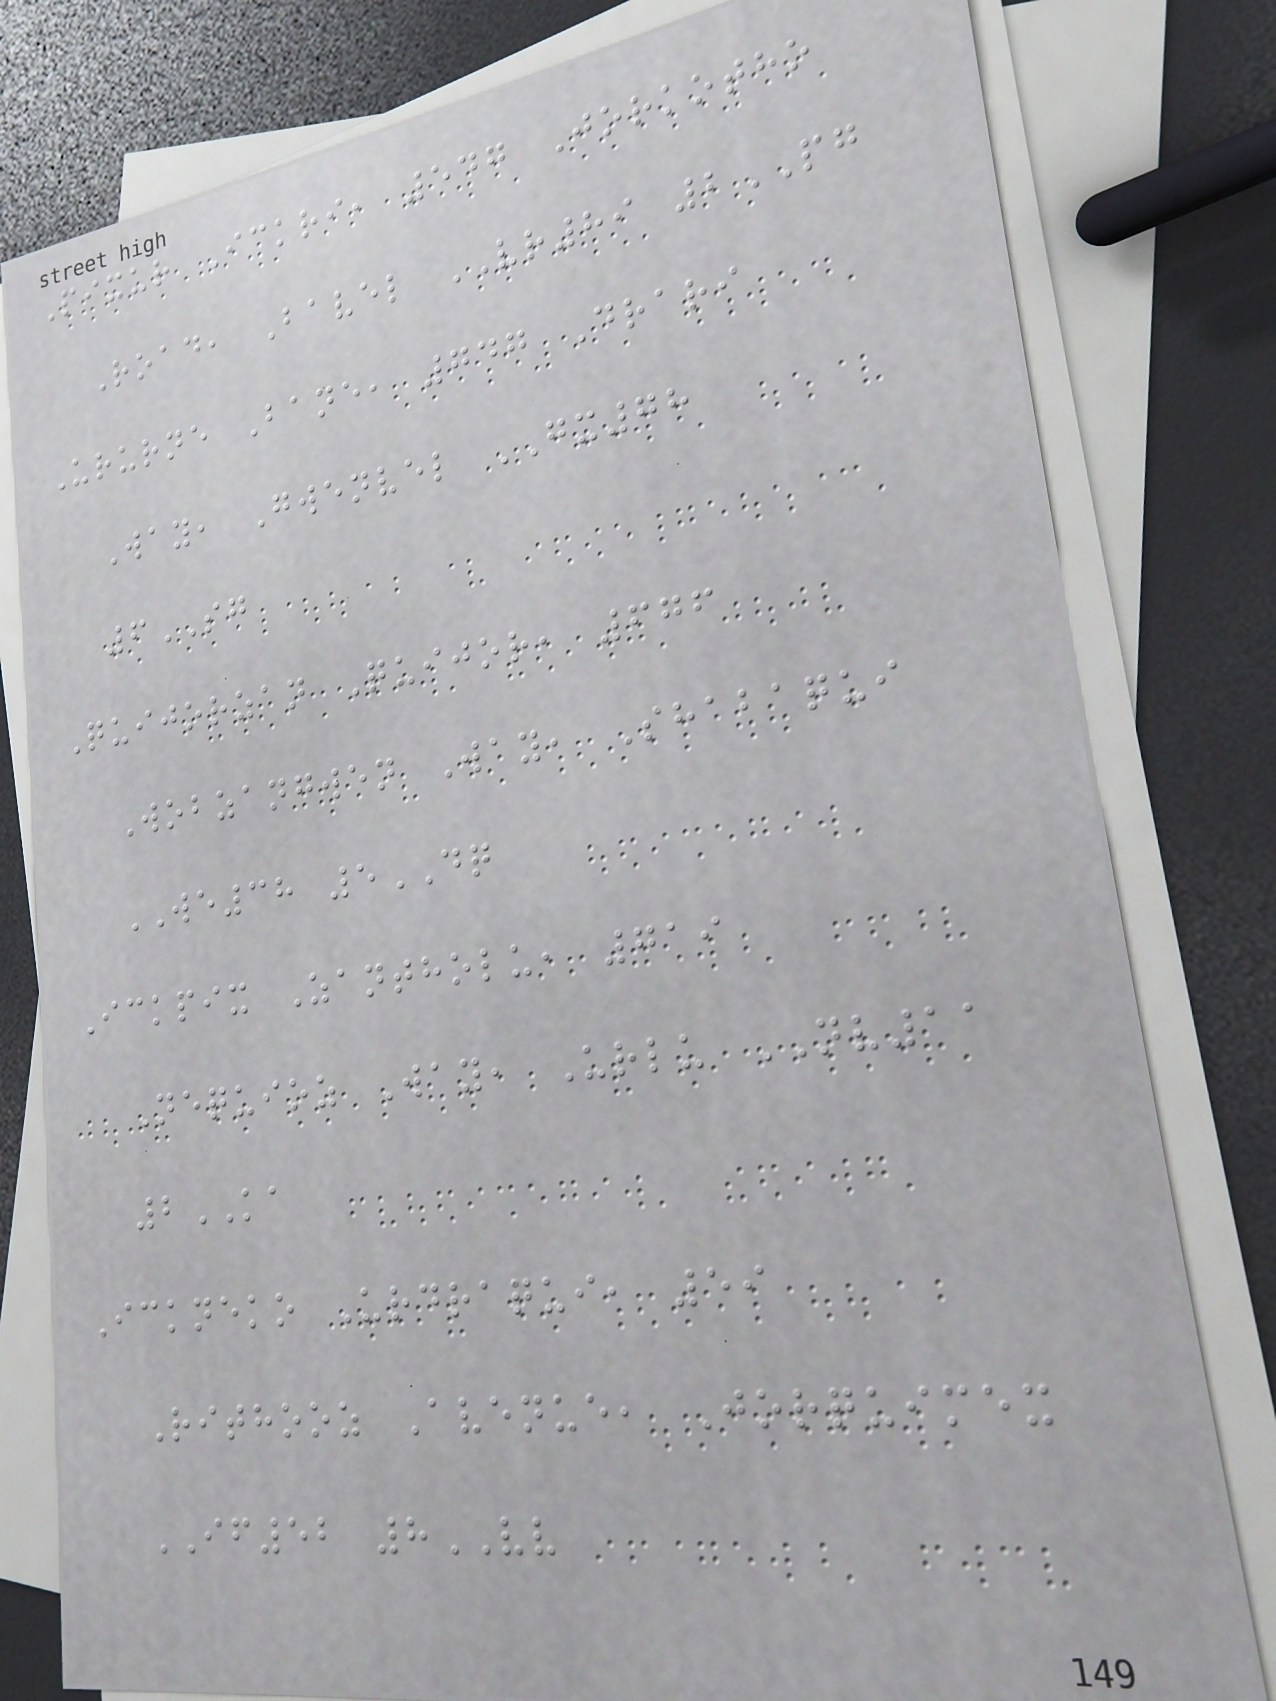Pixur Ickri, 547 Jorkotho
Road, Bavel VR89 2PG
Ururne Bane, 747 Drari
Way, Gwenvel GX78
6SG
Quijorzan Quijor, 676
Wobzangwen Way, Shabaqui
WE38 5DQ
Ickpix Zantholu, 719
Nequioz Way, Urlu NV11
2KA
Ickneko Urdraqui, 59
Rithooz Avenue, Jorquimex
IF52 8VV
